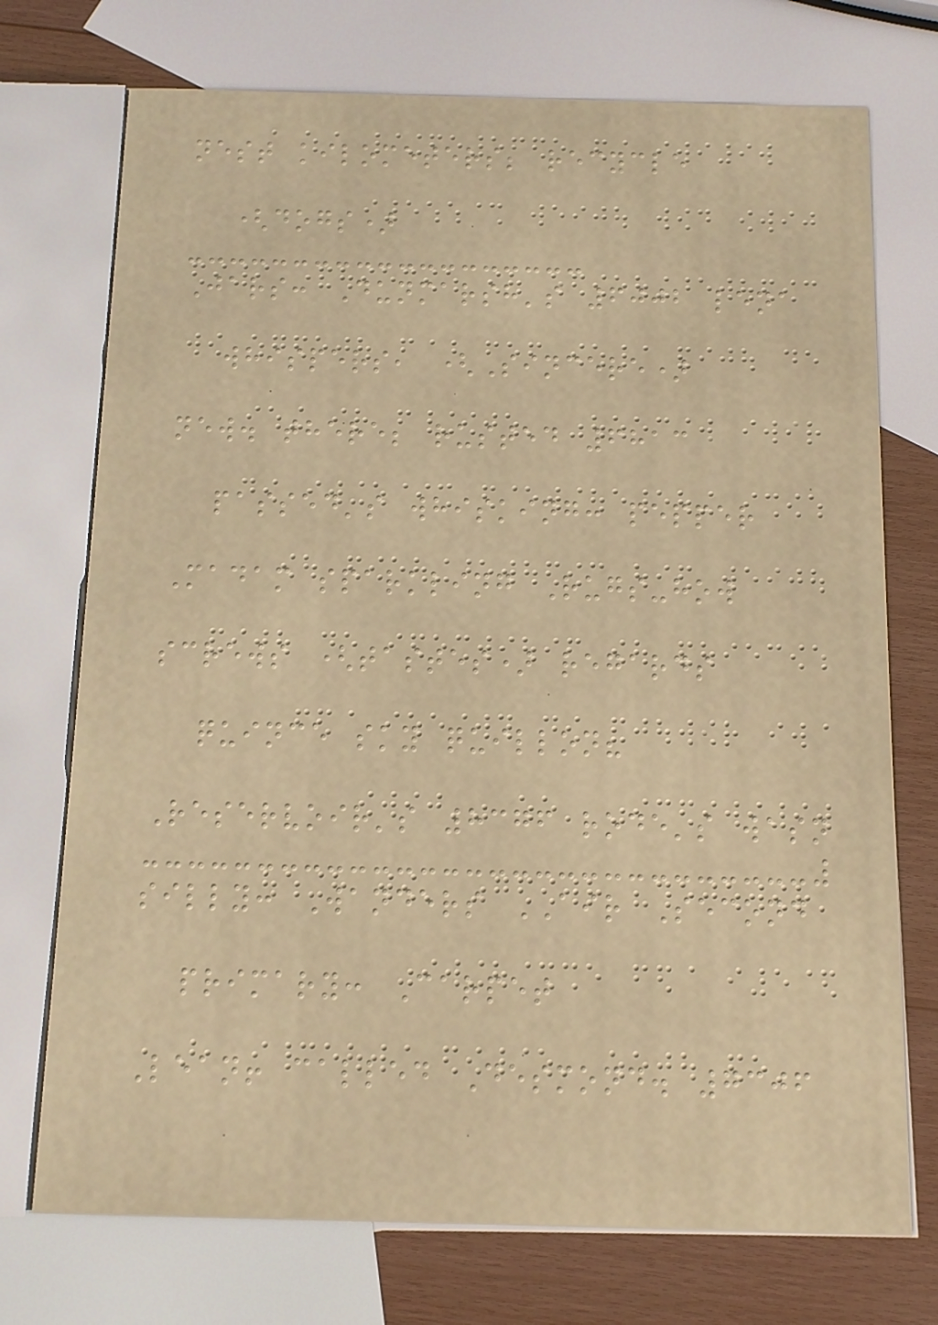nest kilometers; recycle
(dogs)
Jars: Dunmarsh's 6002 lena
whispers, (Sincere)
new. there; rusted 6813
passed's whisking: pepper
Madam sparkling Rugs-how
screws (tastes) regards
quince sky quillon?
Reservoir's 8376 rode's wasn
silly: Wanders AIR Second
primary: Carpet
Lean! called Desmond. 7306
